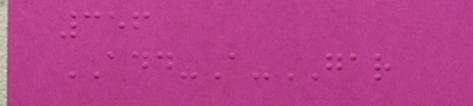356
ADD-A-GAR
